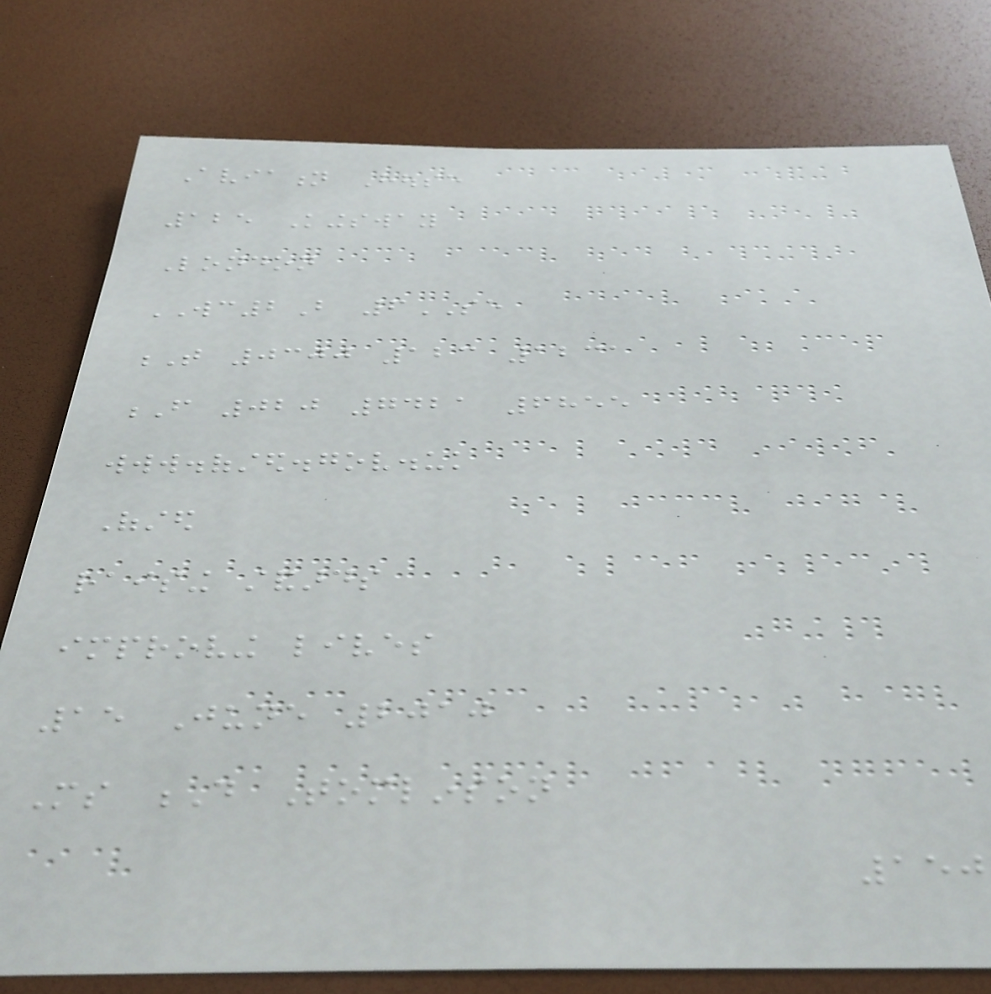Aviation House
125 Kingsway
London
WC2B 6SE
T 0300 123 1231
F 020 7421 6855
www.ofsted.gov.uk
Ofsted
raising standards
improving lives
15 June 2010
Ms D Tomlinson
150
